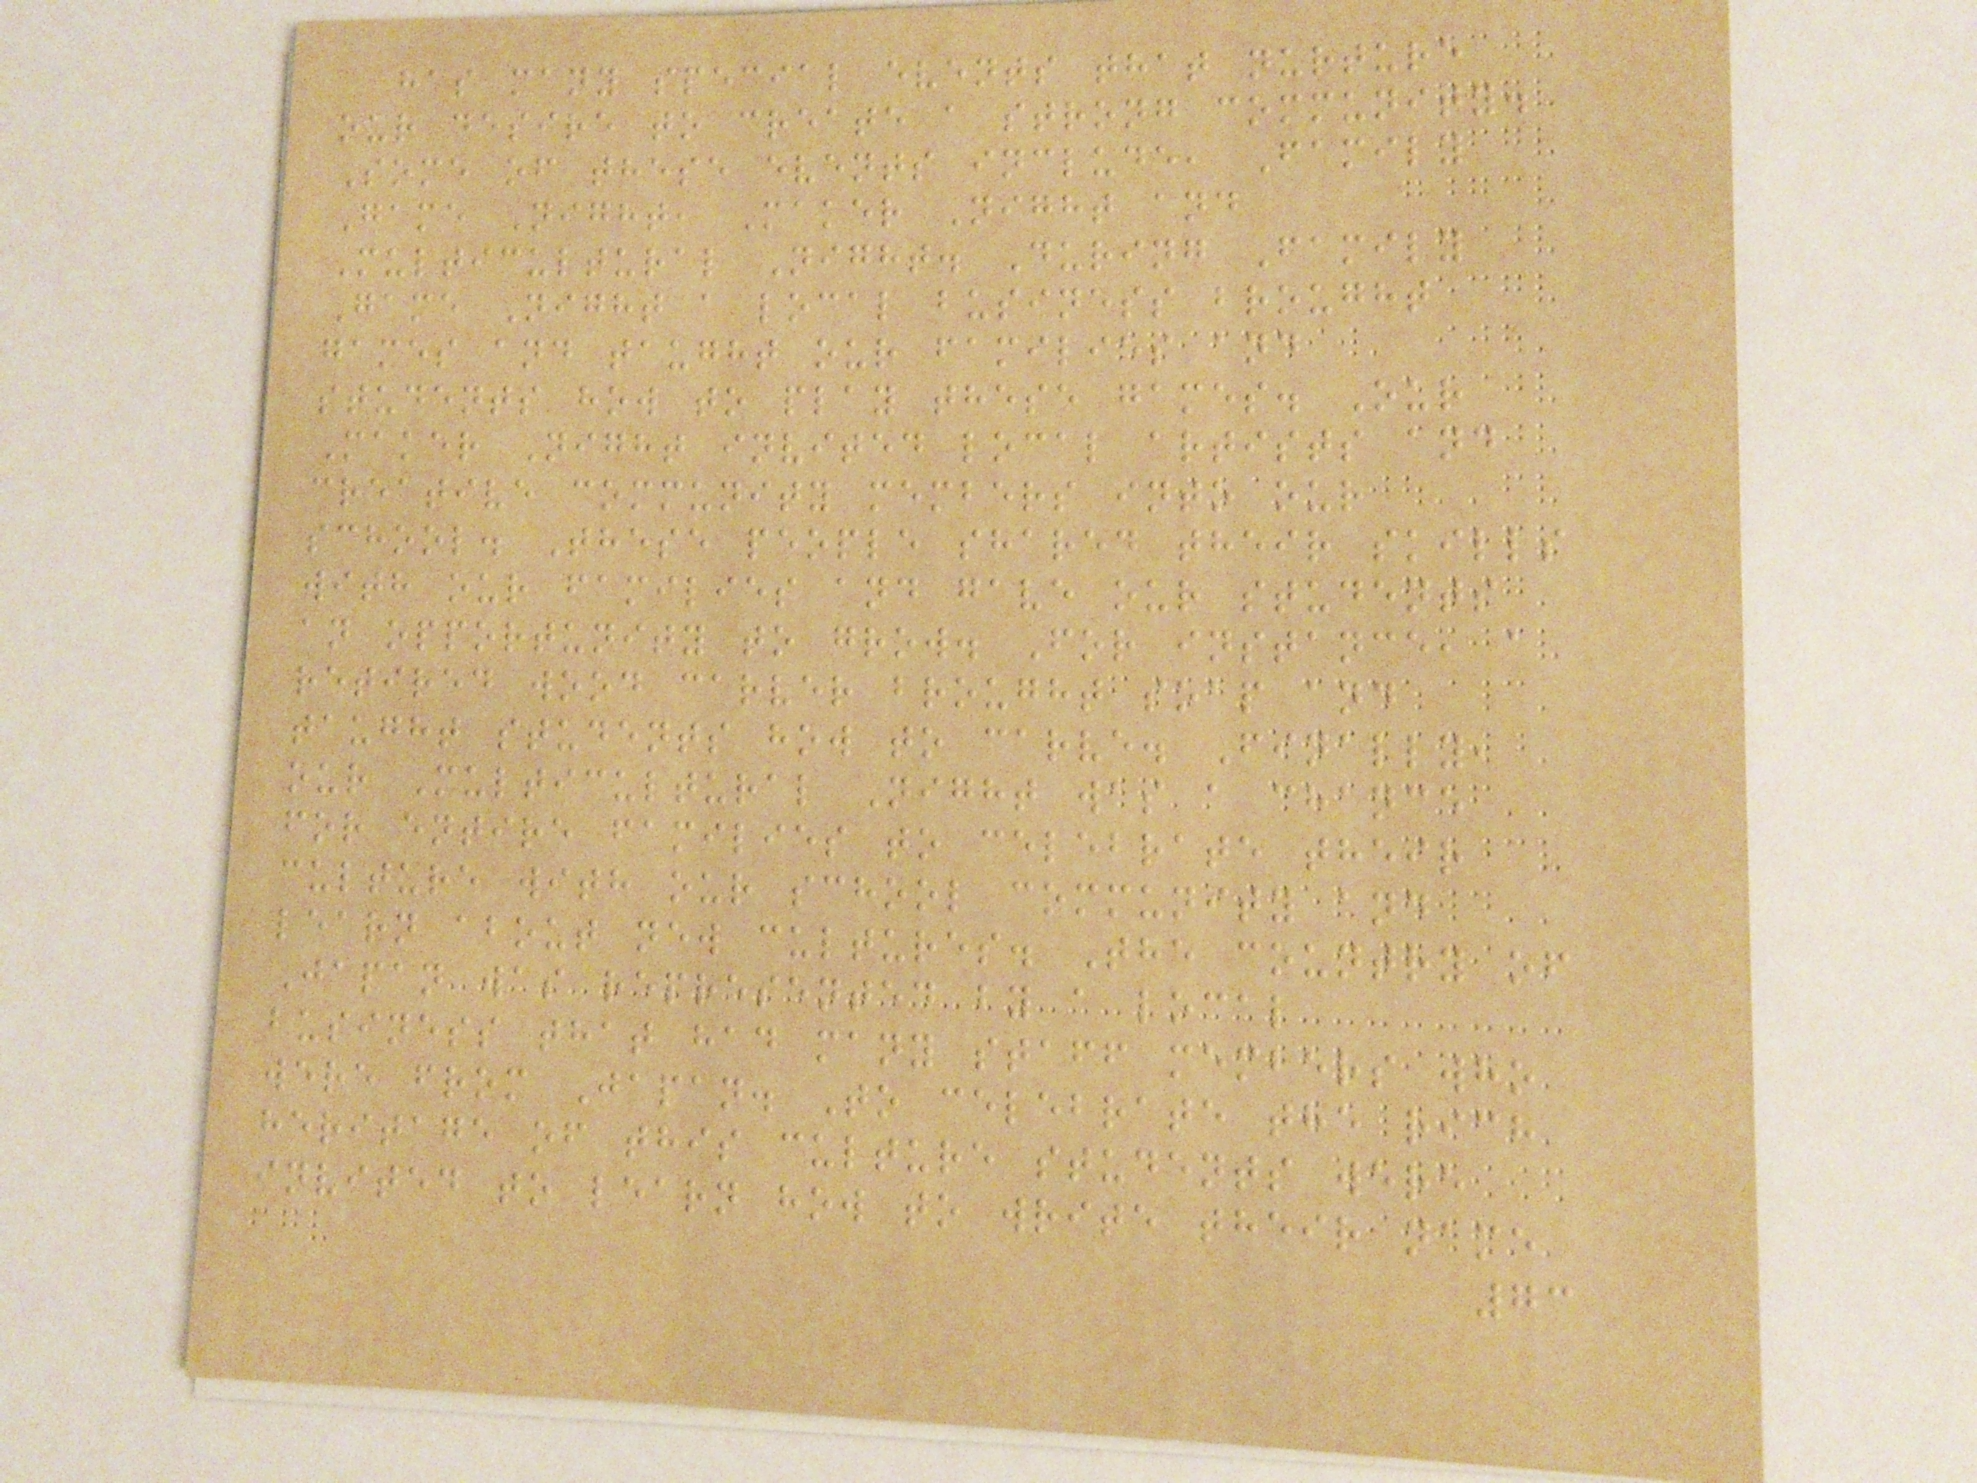has many special events that nurture
our desire to create a strong community.
Some of these events include, Family
Game Night, Maker Night and
Multicultural Night. During Family
Game Night a local business brought
games and taught our families and
students how to play these games. Our
Maker Night invited local artists and
creative community members into our
school. These people shared their skills
with our families and gave our students
an opportunity to grow. For instance, a
retired wood carver brought soap and
taught students how to carve. Finally,
our Multicultural Night was a chance
for entire families to celebrate their
culture with our school community and
learn about new cultures. The country of
Japan was represented by a local
business that had many staff members who
were from Japan. To celebrate the rich
heritage of this culture students were
invited to learn how to write their name
73
